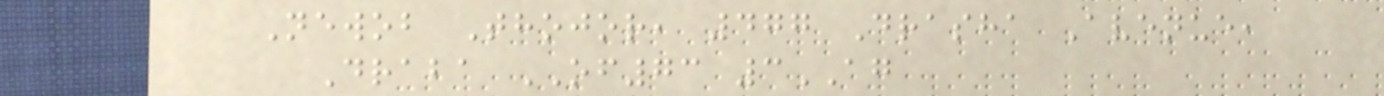Newob Thojor, 477 Drasha Avenue,
Draba OF73 3AG
